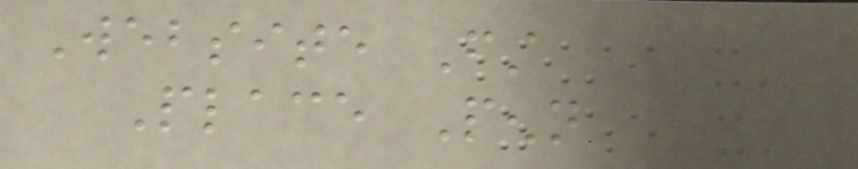Website First
Place Penn
